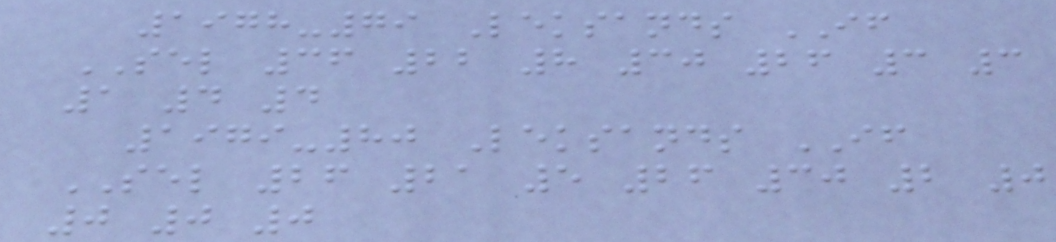1978-79 Leksands IF
SEL 36 22 8 30 26 3 3
1 4 4
1979-80 Leksands IF
SEL 26 21 5 26 30 2 0
0 0 0
